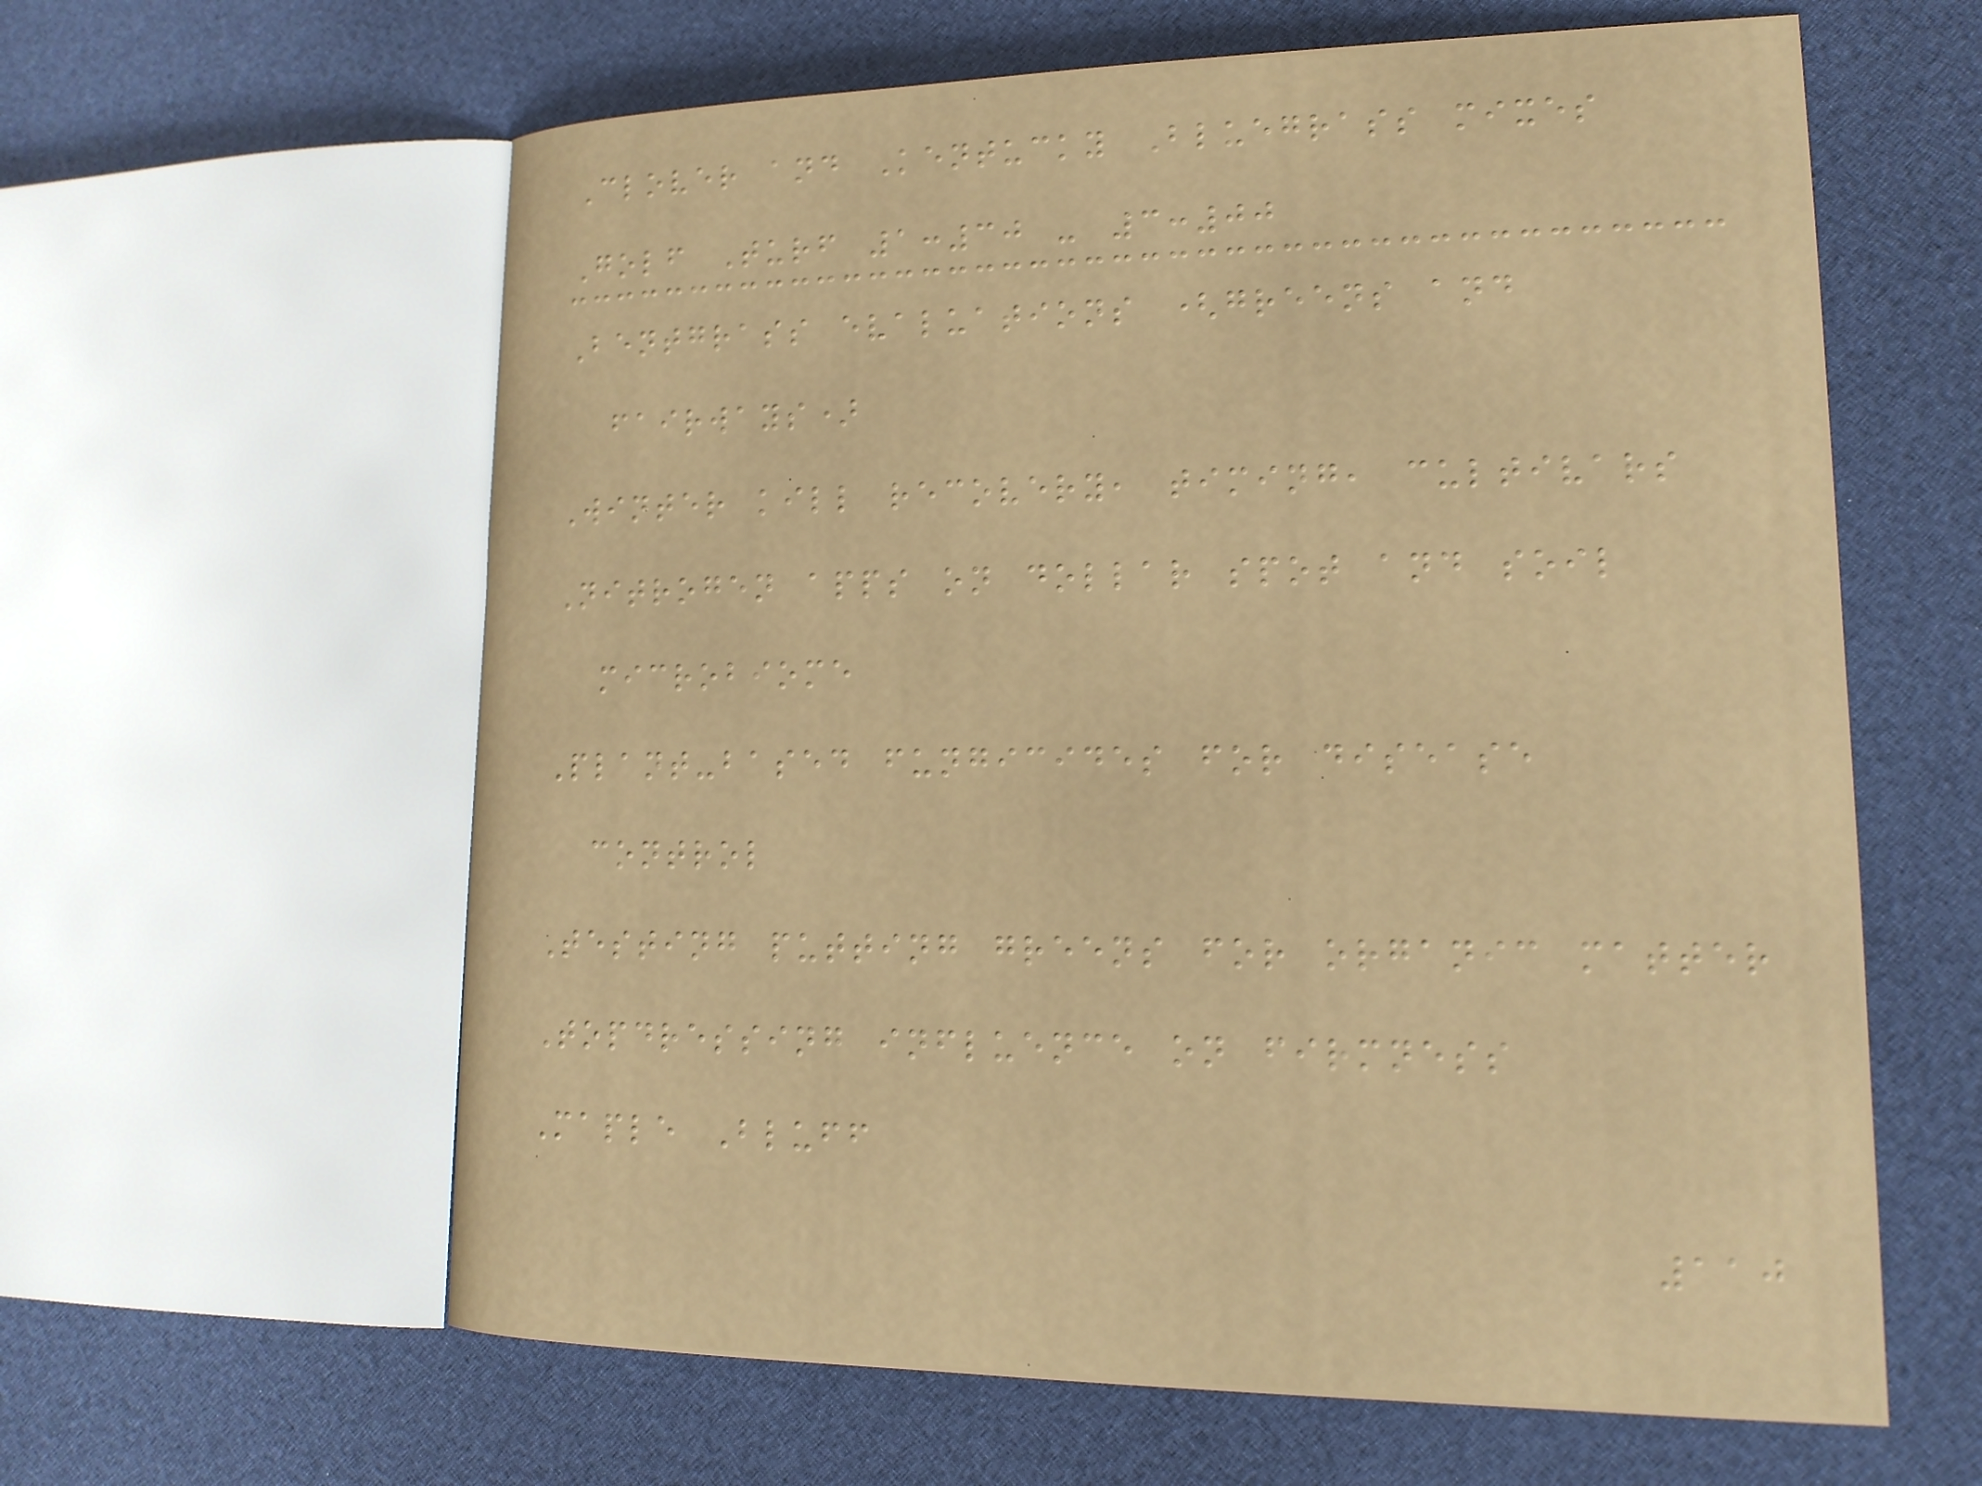Clover and Kentucky Bluegrass mixes
Golf Turf 1:30 - 3:00
Bentgrass evaluations (greens and
fairways)
Winter kill recovery, timing, cultivars
Nitrogen apps on dollar spot and soil
microbiome
Plant-based fungicides for disease
control
Testing putting greens for organic matter
Topdressing influence on firmness
Maple Bluff
110
